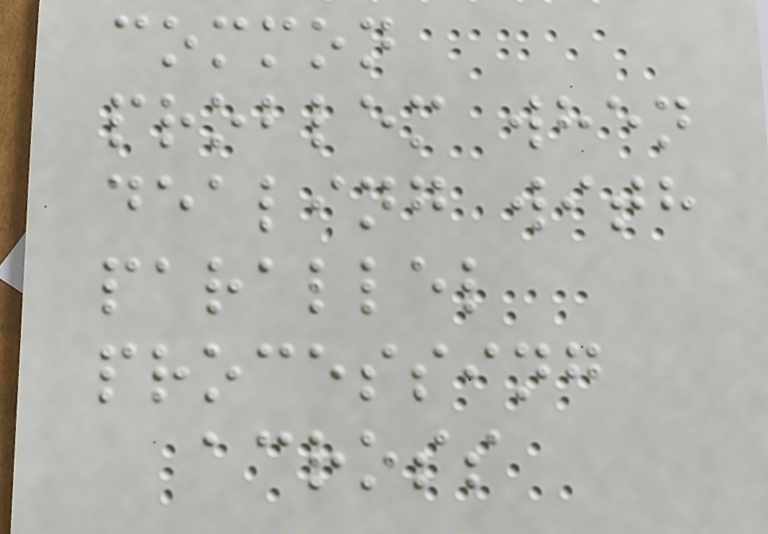common
problem when
dealing with
parallel
processing
across
